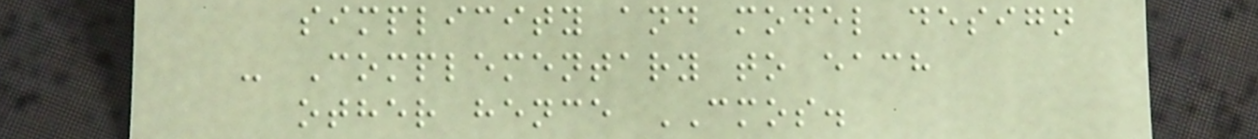simplicity and model design
- Complementary to each
other hence CMOS.
